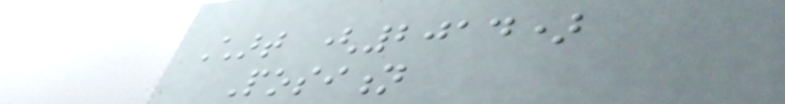Chart (2014)
Position
